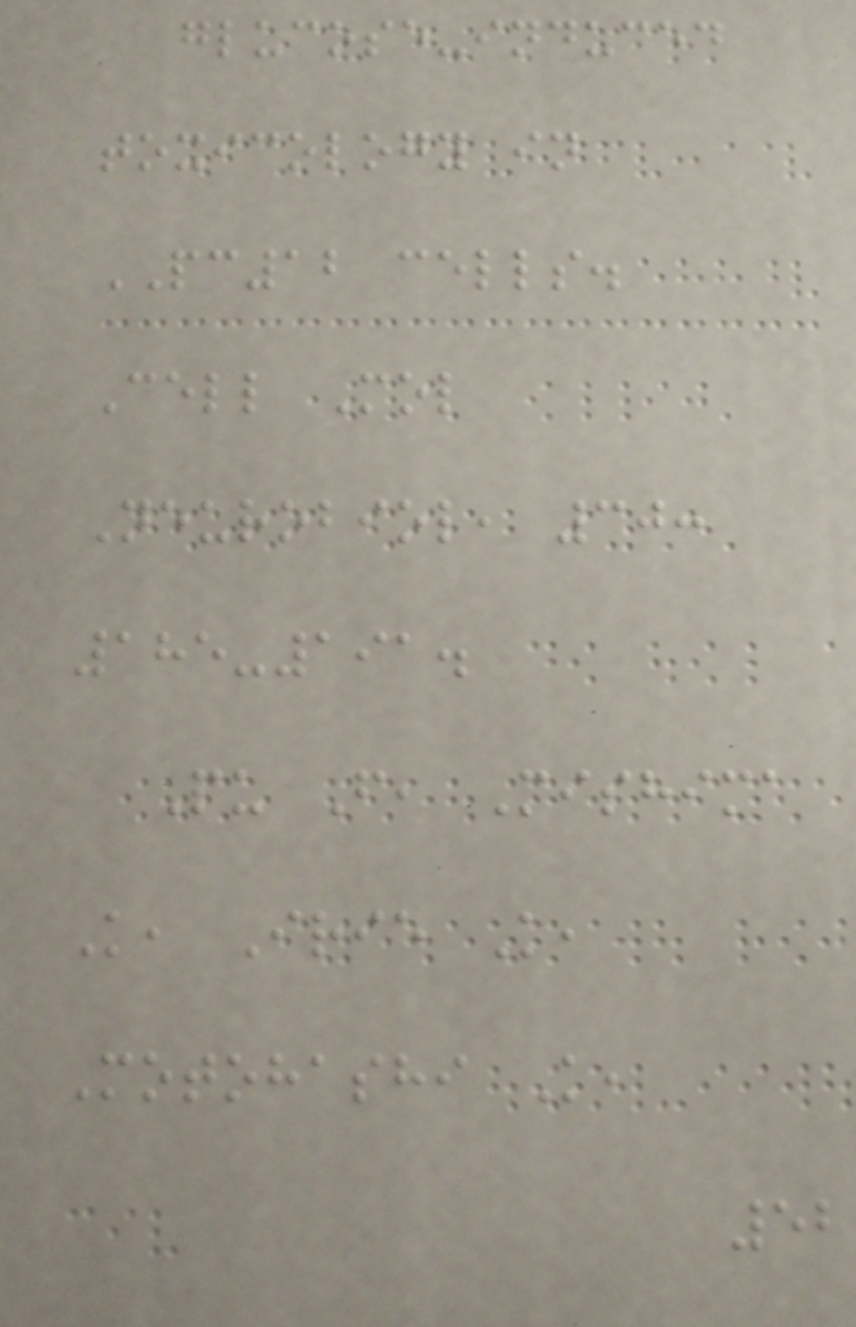glucose-induced
toxicology in
PC12 cells.
Cell Mol
Neurobiol, 30:
185-191.
Pu F, Mishima
K, Irie K,
Motohashi K,
52
